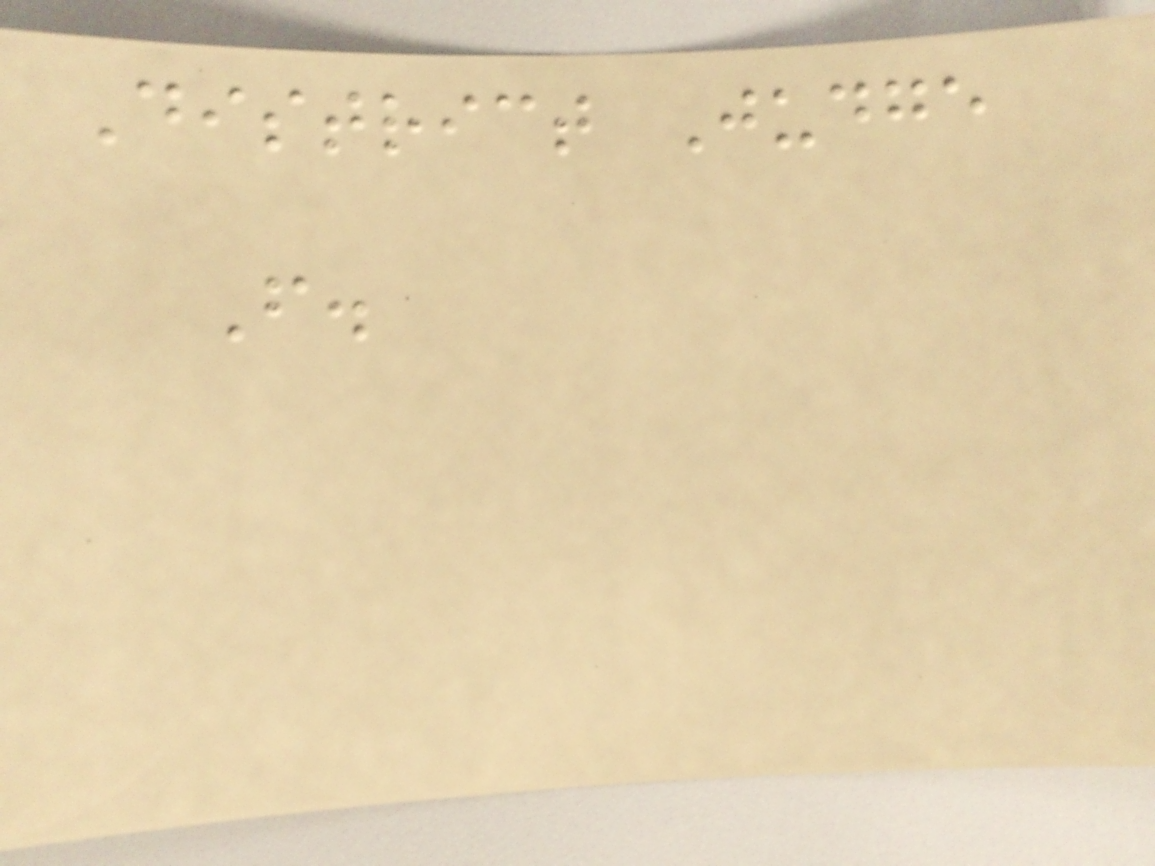District Judge
F.
